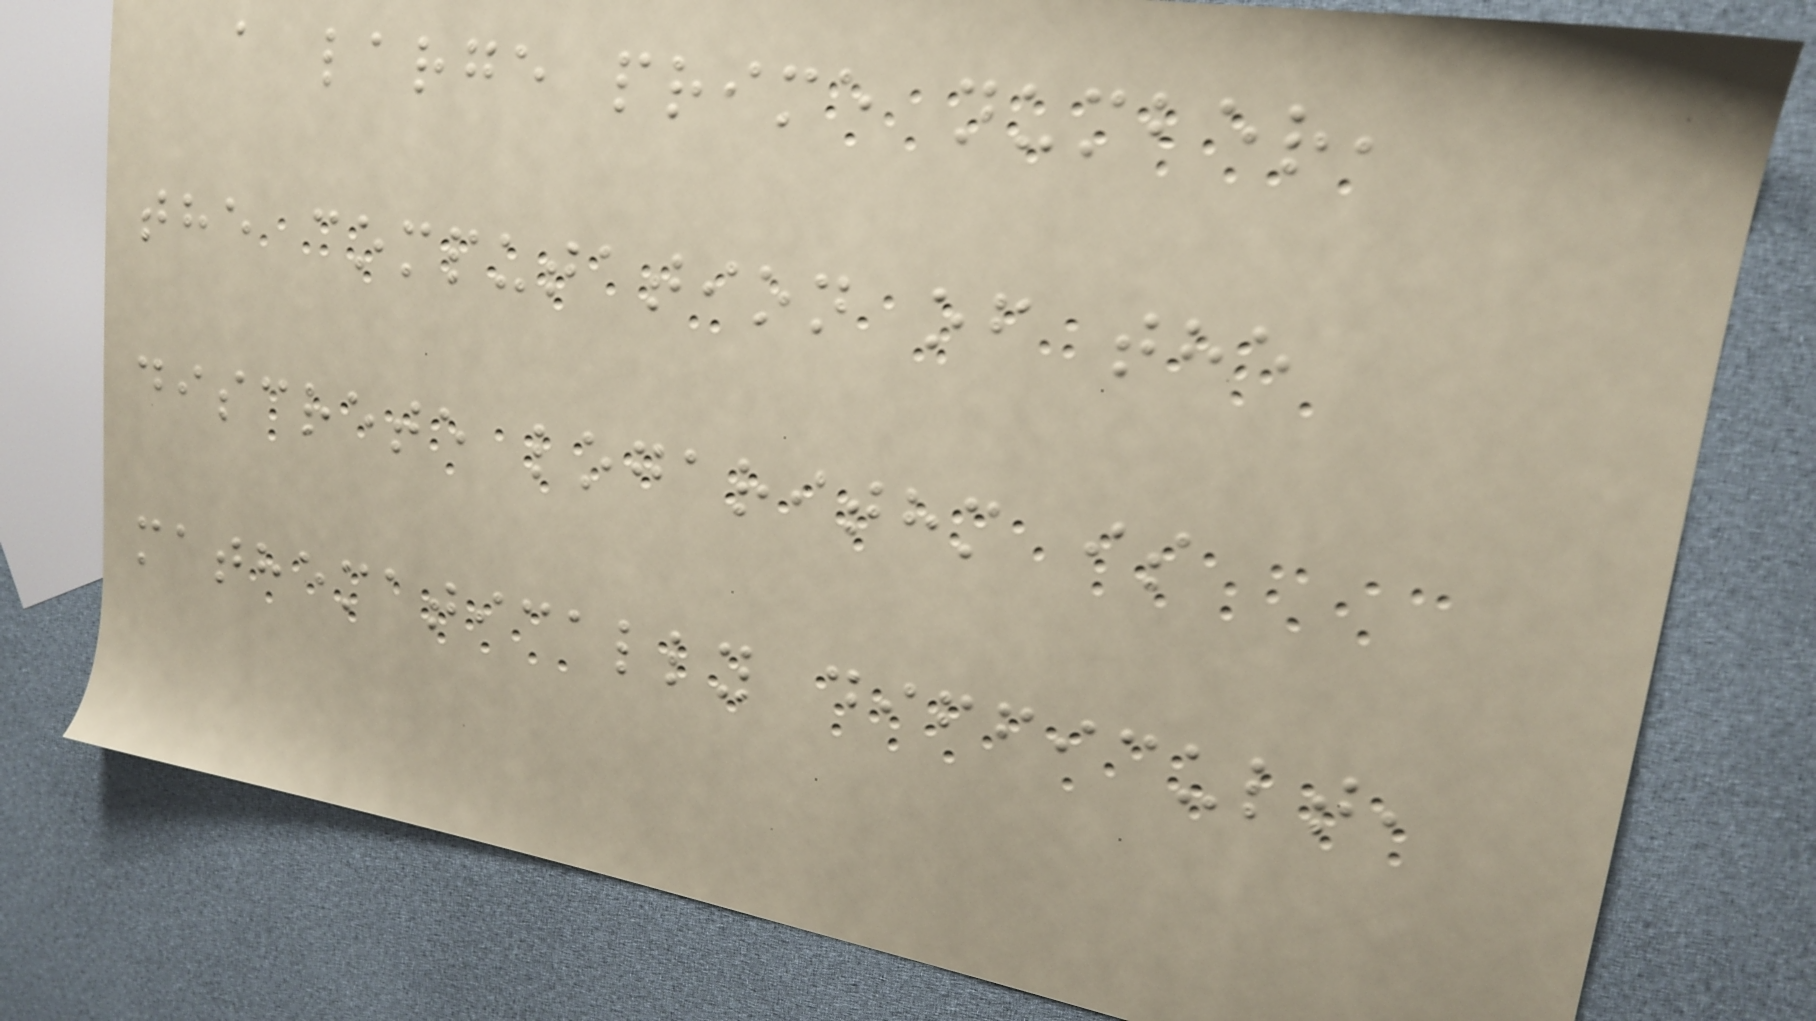a large prime number,
the computation of the
discrete logarithm is
mathematically difficult,
